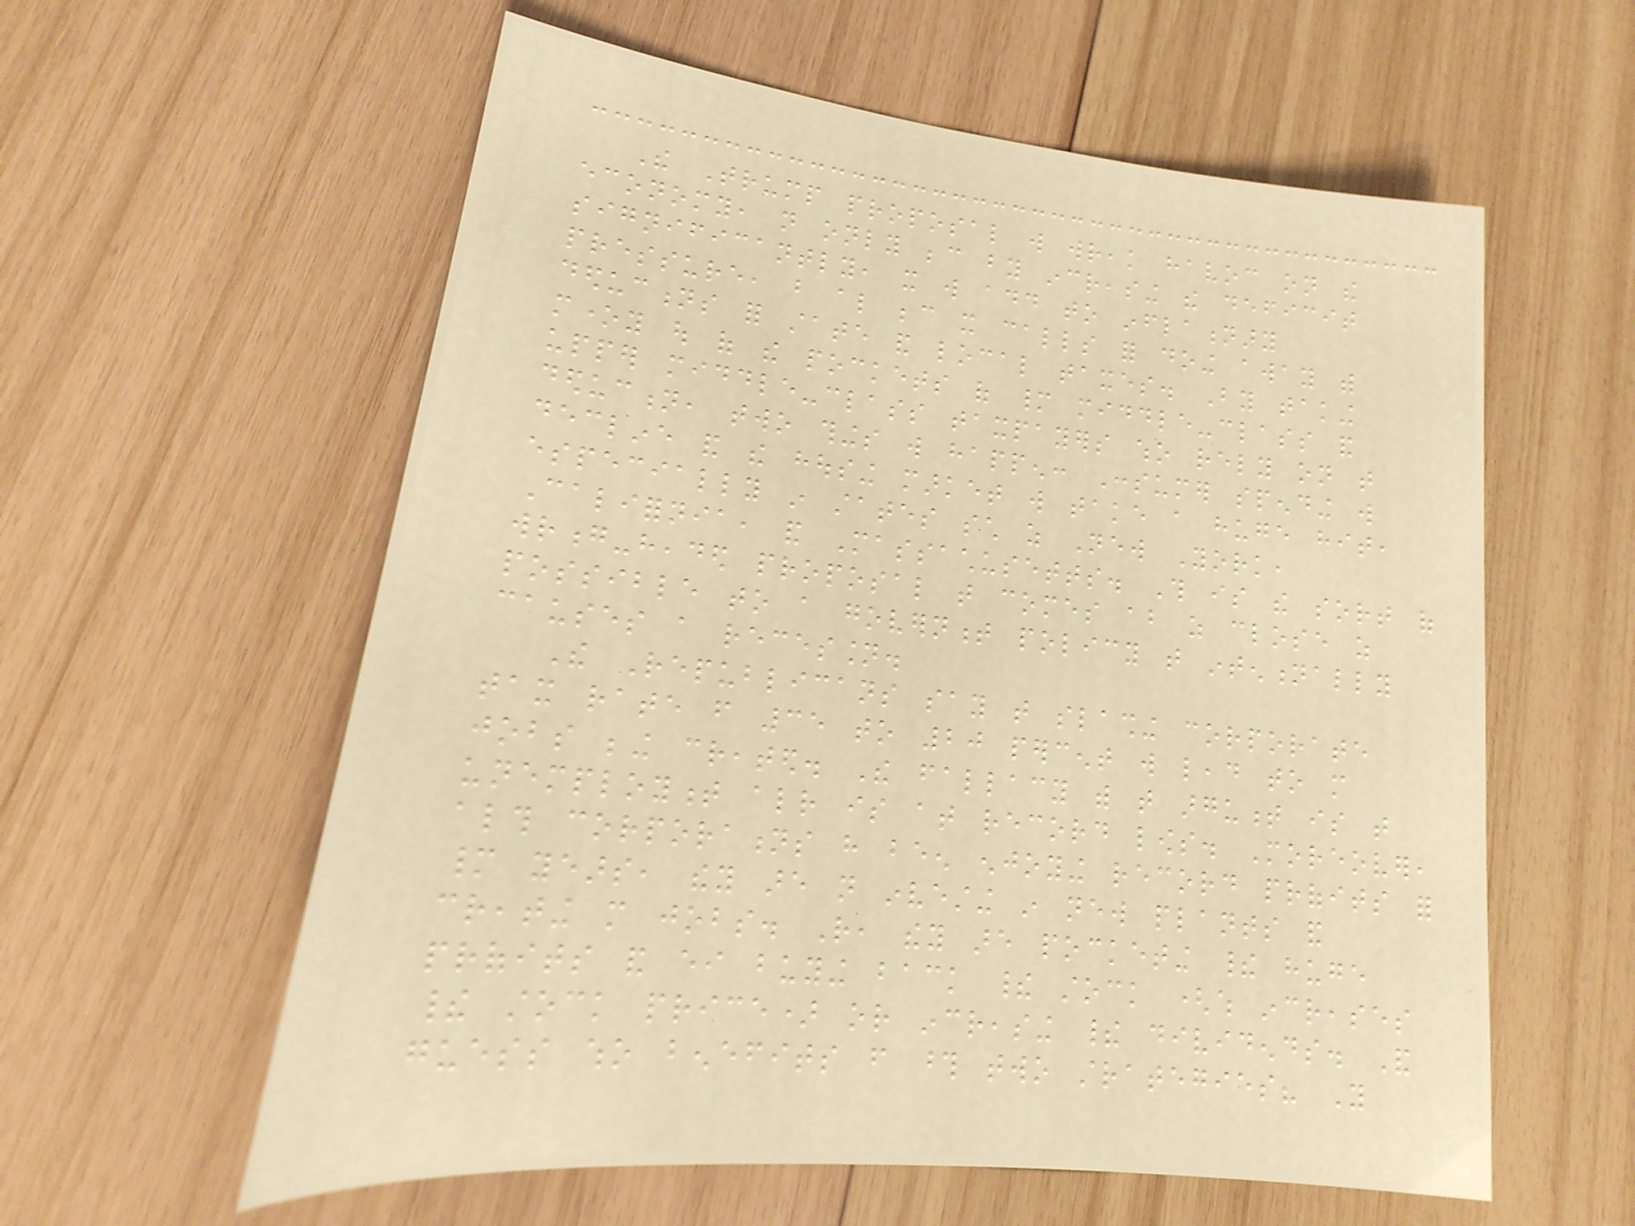The Trump proposal will wreak havoc on the
economy, not only because by increasing the deficit
significantly, it will add to inflationary
pressure, but also because it calls for doing away with
deductions for state and local taxes. By taking
money out of the pockets of many middle-class and
upper middle-class taxpayers who rely on that
deduction, two things will happen: Consumer spending will
decline and the housing market will take a huge hit,
especially in states such as New York,
California, and Massachusetts. This is the sort of
wrong-headed proposal that comes about as close as
possible to a government policy that intentionally
causes a recession.
The Republicans say that slashing corporate
tax rate from 35 to 20 percent will lead to more
jobs being created. The fallacy with that argument is that
unemployment already is at record lows. Moreover,
although corporations have been enjoying record profits for
many years, they are not investing in new plants and
creating more jobs. Rather, they are pocketing their huge
profits and either buying back their stock (which increases
their stock price) or increasing their dividends. And
guess who benefits from those two strategies? You
